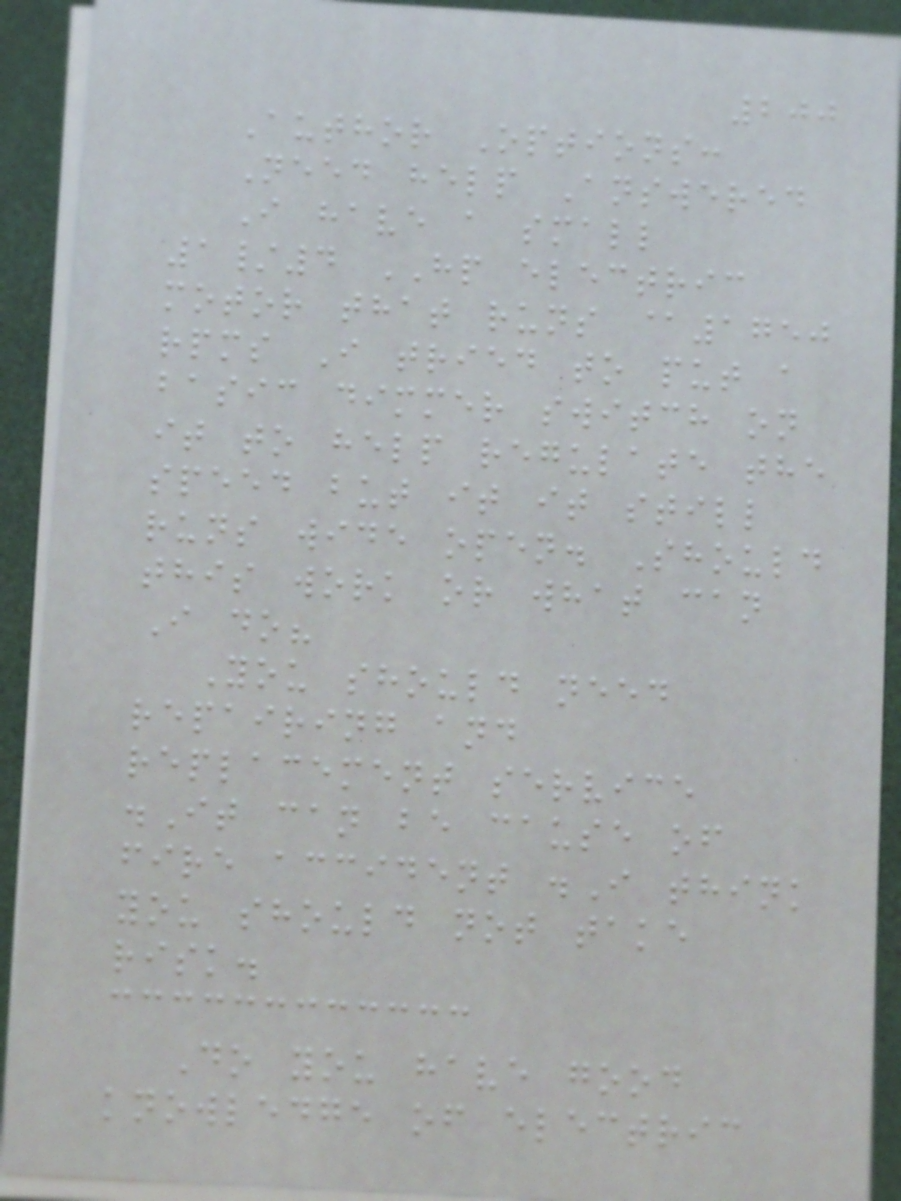200
Author Options:
Need help Answered
I have a small
1/4 HP electric
motor that runs @1750
rpms I tried to put a
basic dimmer switch on
it to help regulate the
speed but it it still
runs wide open. Should
this work or what can
I do?
You should need
repairing and
replacement service
.It can be cause of
fire accident .I think
you should not take
risk.
Do you have good
knowledge of electric
